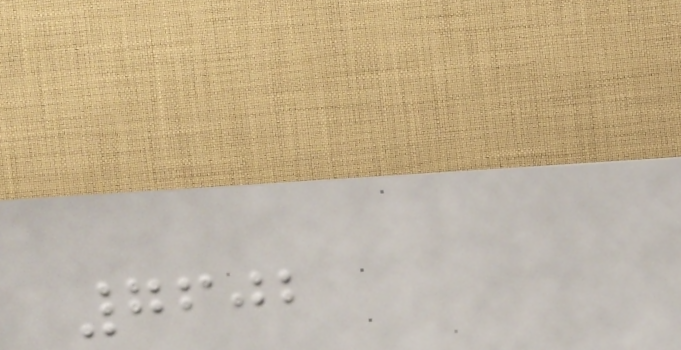7602
